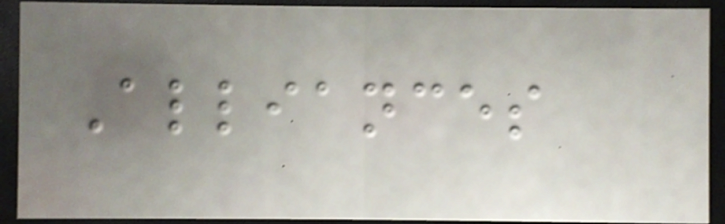Alliances
